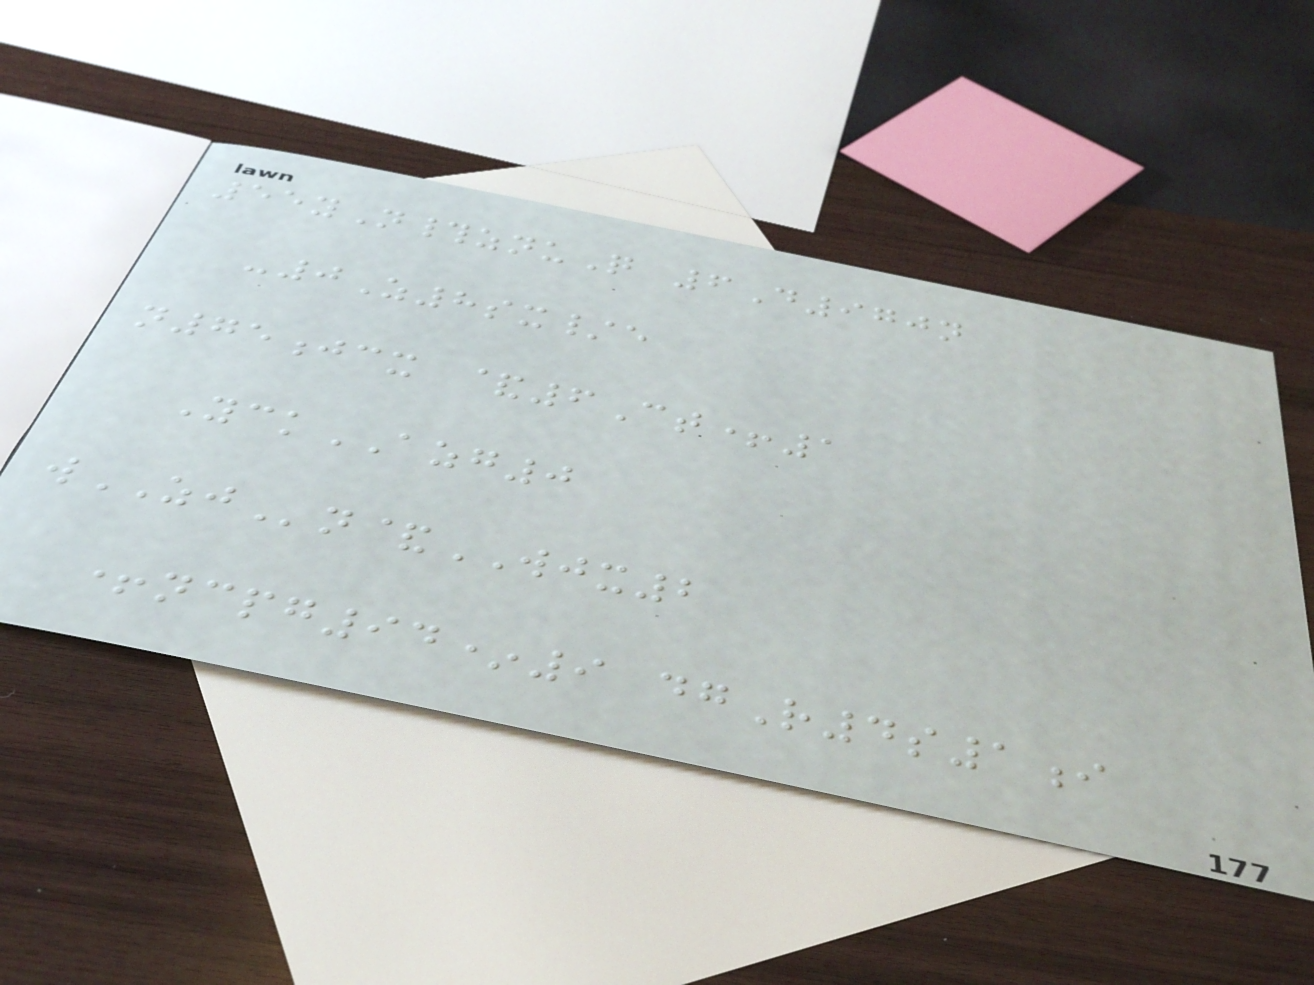55yN#znuQ 6D970n
-0Z8sx/e
n75jcx &6Ct+1
YckAZG0
wZJn&WJX2
+ncpg94*9 dgR4s1i
